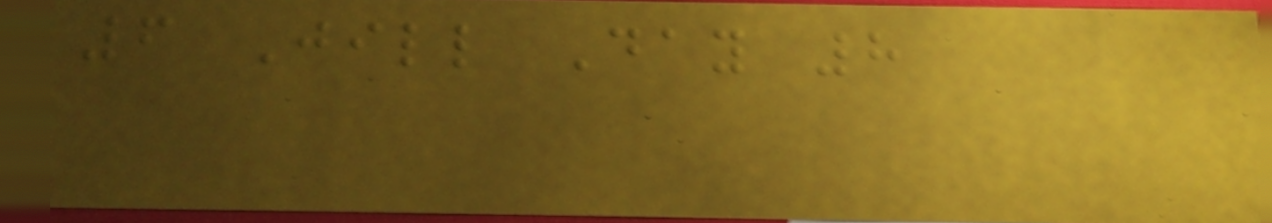6 Jill Day 8
